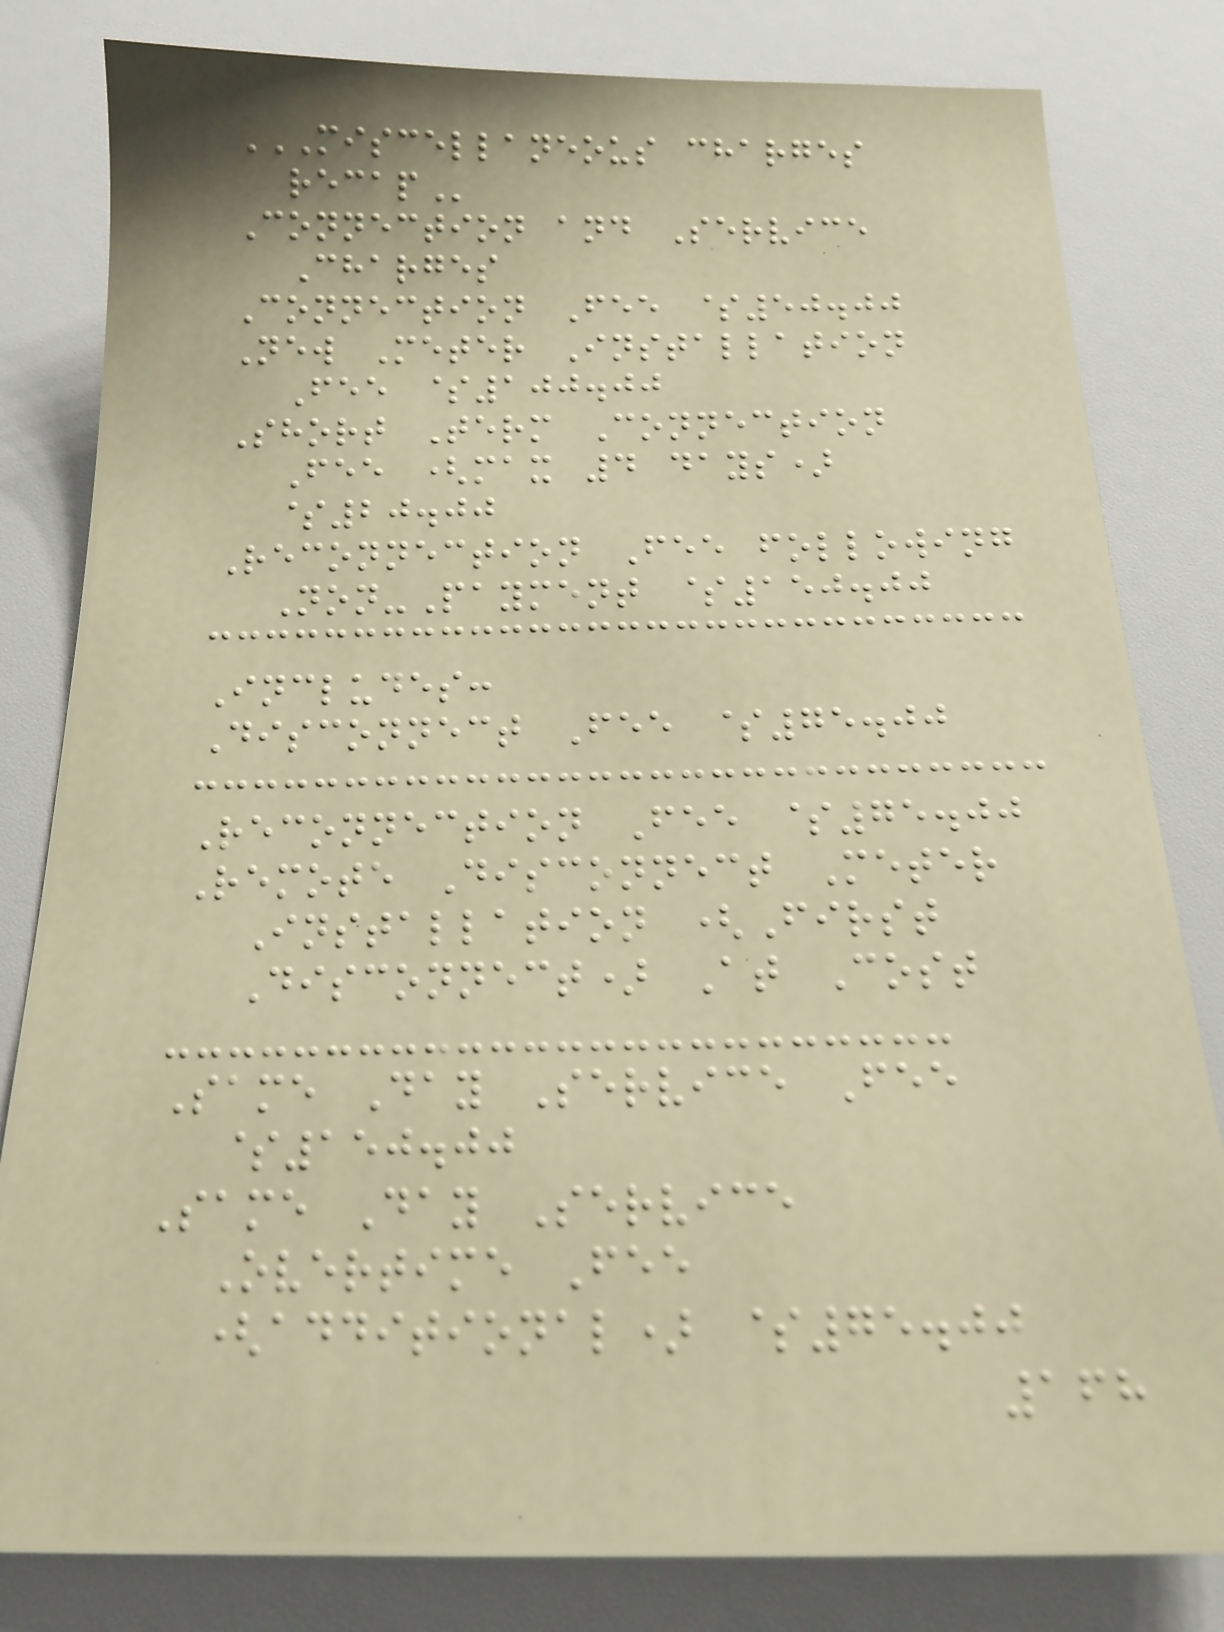MISCELLANEOUS CHARGES
RECAP
Connection and Service
Charges
Connection Fee $50.00
New Meter Installation
Fee $100.00
Short Term Connection
Fee (max 4 days)
$20.00
Reconnection Fee following
Non-Payment $150.00
Includes:
Disconnect Fee $75.00
Reconnection Fee $75.00
Remote Disconnect Meter
Installation (First
Disconnect) At Cost
Same Day Service Fee
$150.00
Same Day Service
Overtime Fee
(additional) $75.00
168
